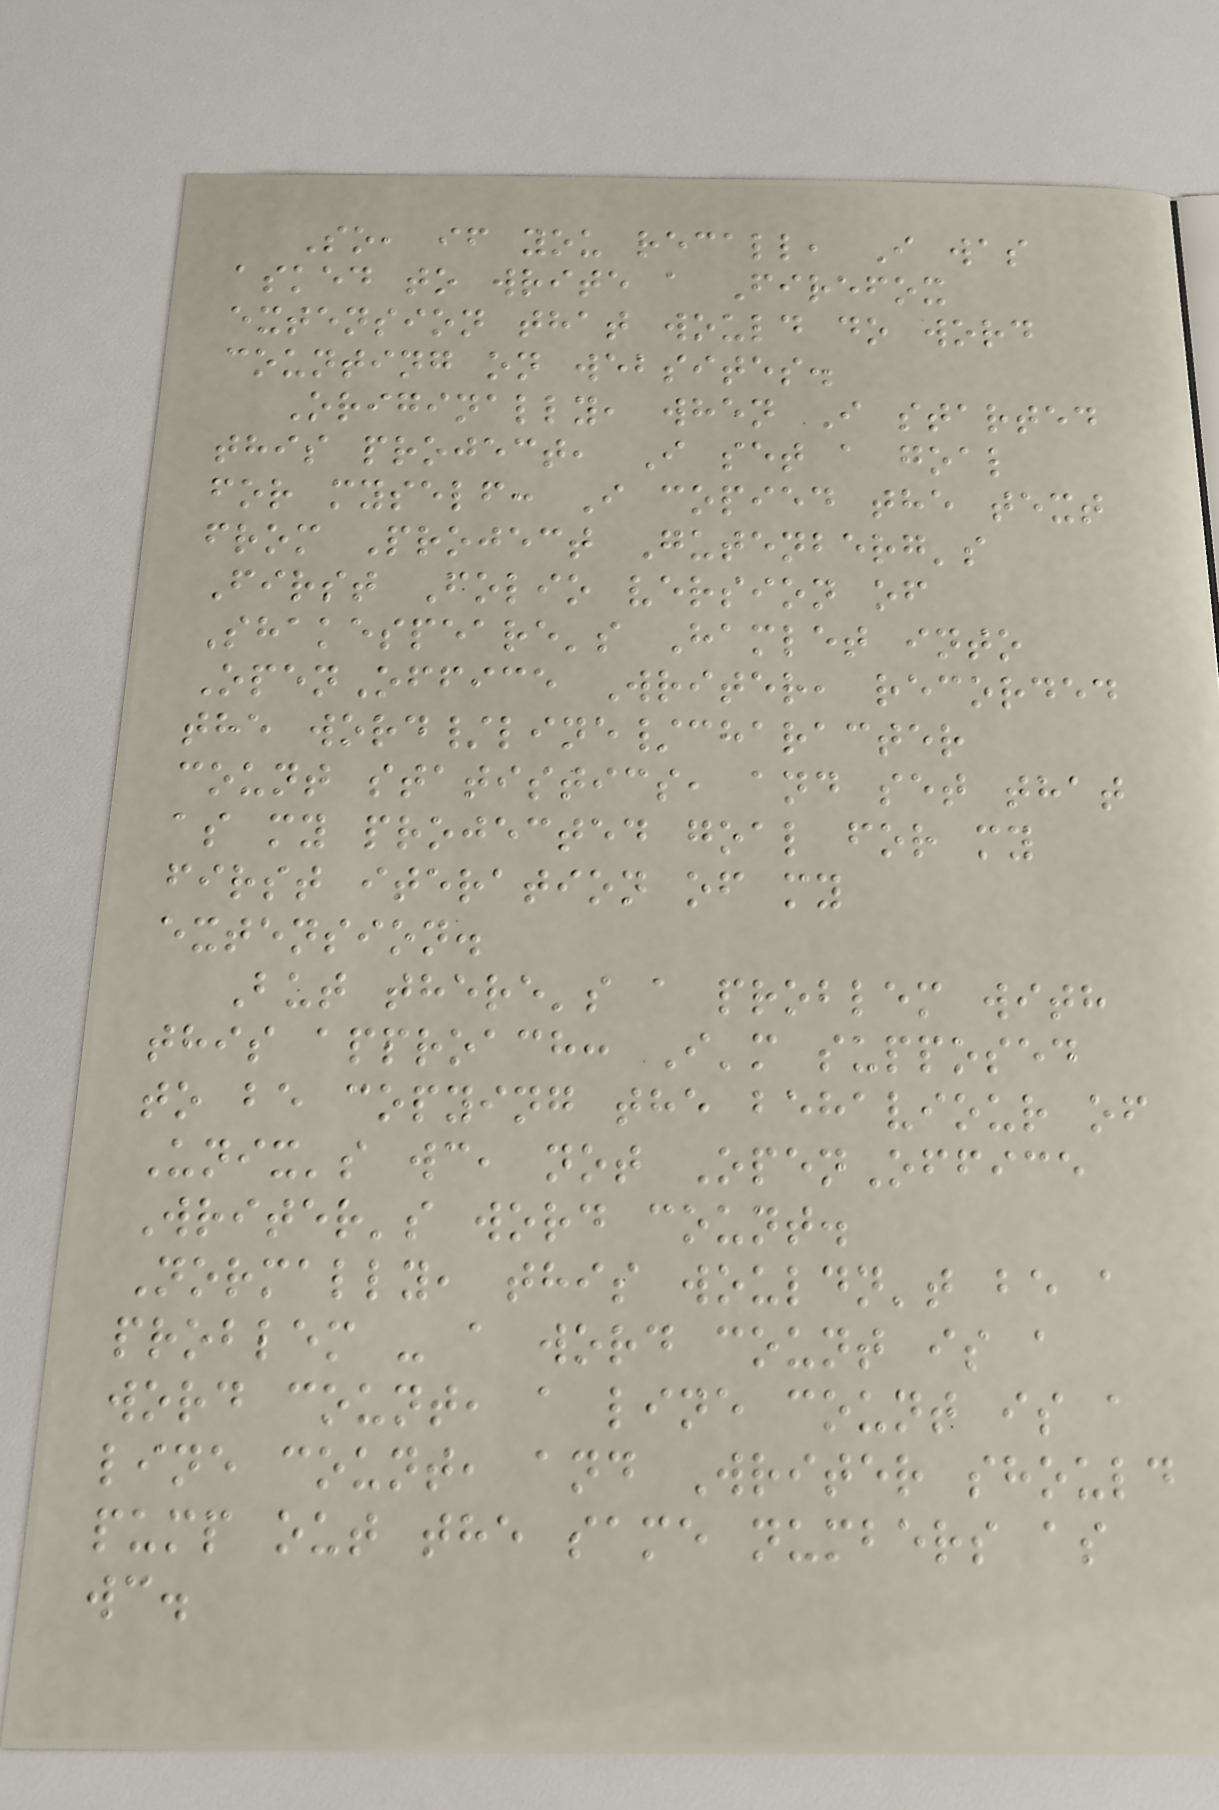So, if you recall, I was
asked to write a Firefox
extension that would do word
counting on websites.
Originally, when I started
this project, I set a goal
for myself: I copied the text
from Project Gutenberg's
First Folio version of
Shakespeare's Hamlet into
OpenOffice Writer, recorded
the word/line/character
count statistics, and set that
as my projected goal for my
first iteration of my
extension.
But there's a problem with
this approach: I'm supposed
to be copying the behaviour of
Unix's wc, not OpenOffice
Writer's word count.
Normally, this wouldn't be a
problem - a word count is a
word count, a line count is a
line count, and Writer should
pump out the same numbers as
wc.
